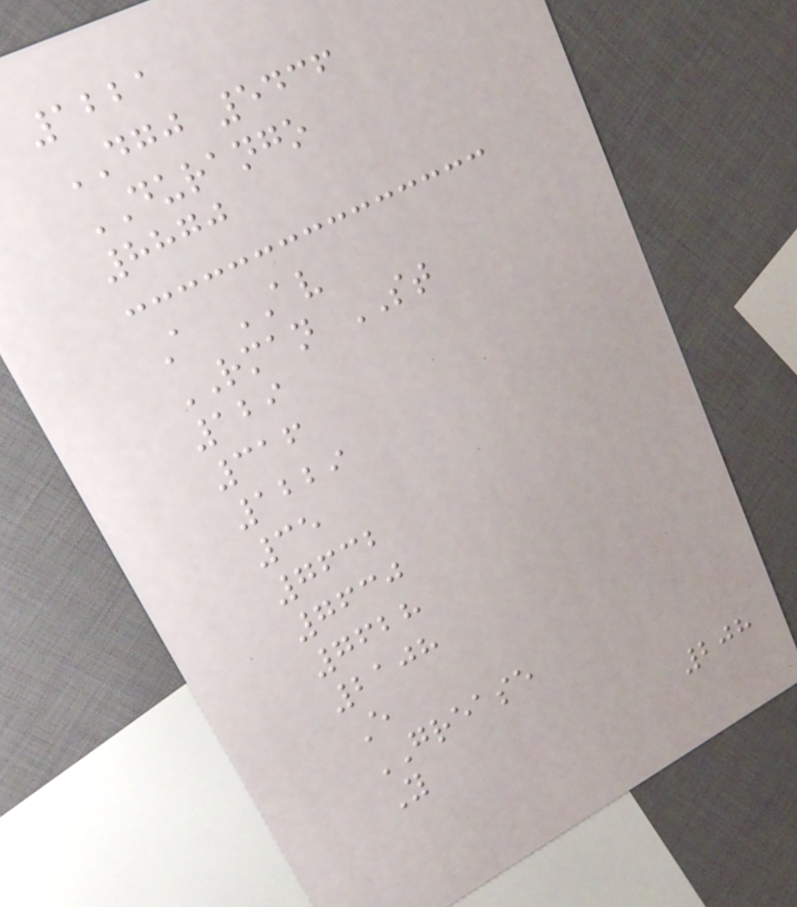1221
DGJ 5436
DURANGO
8870
A AV
RMAN ST
129
316
1229
35
7632
7630
7628
2108
E
GREASE
Y
208
